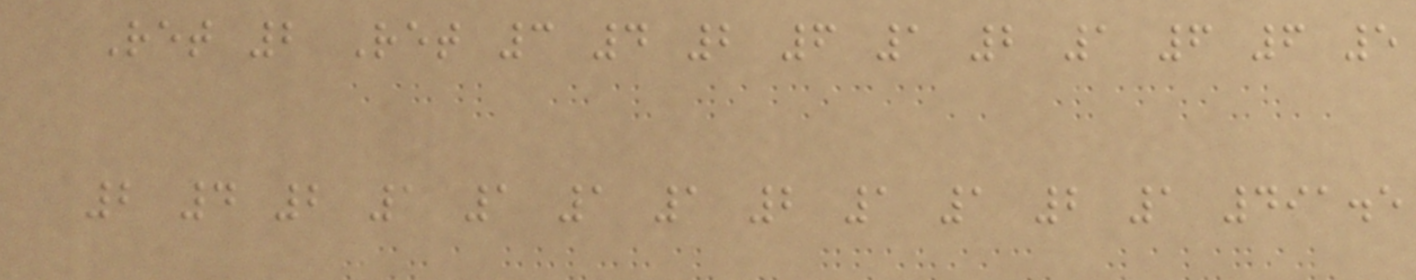Ret 2 Ret 3 4 2 6 1 2 1 6 6 5
2 4 2 1 1 1 1 2 1 1 2 1 491.5
